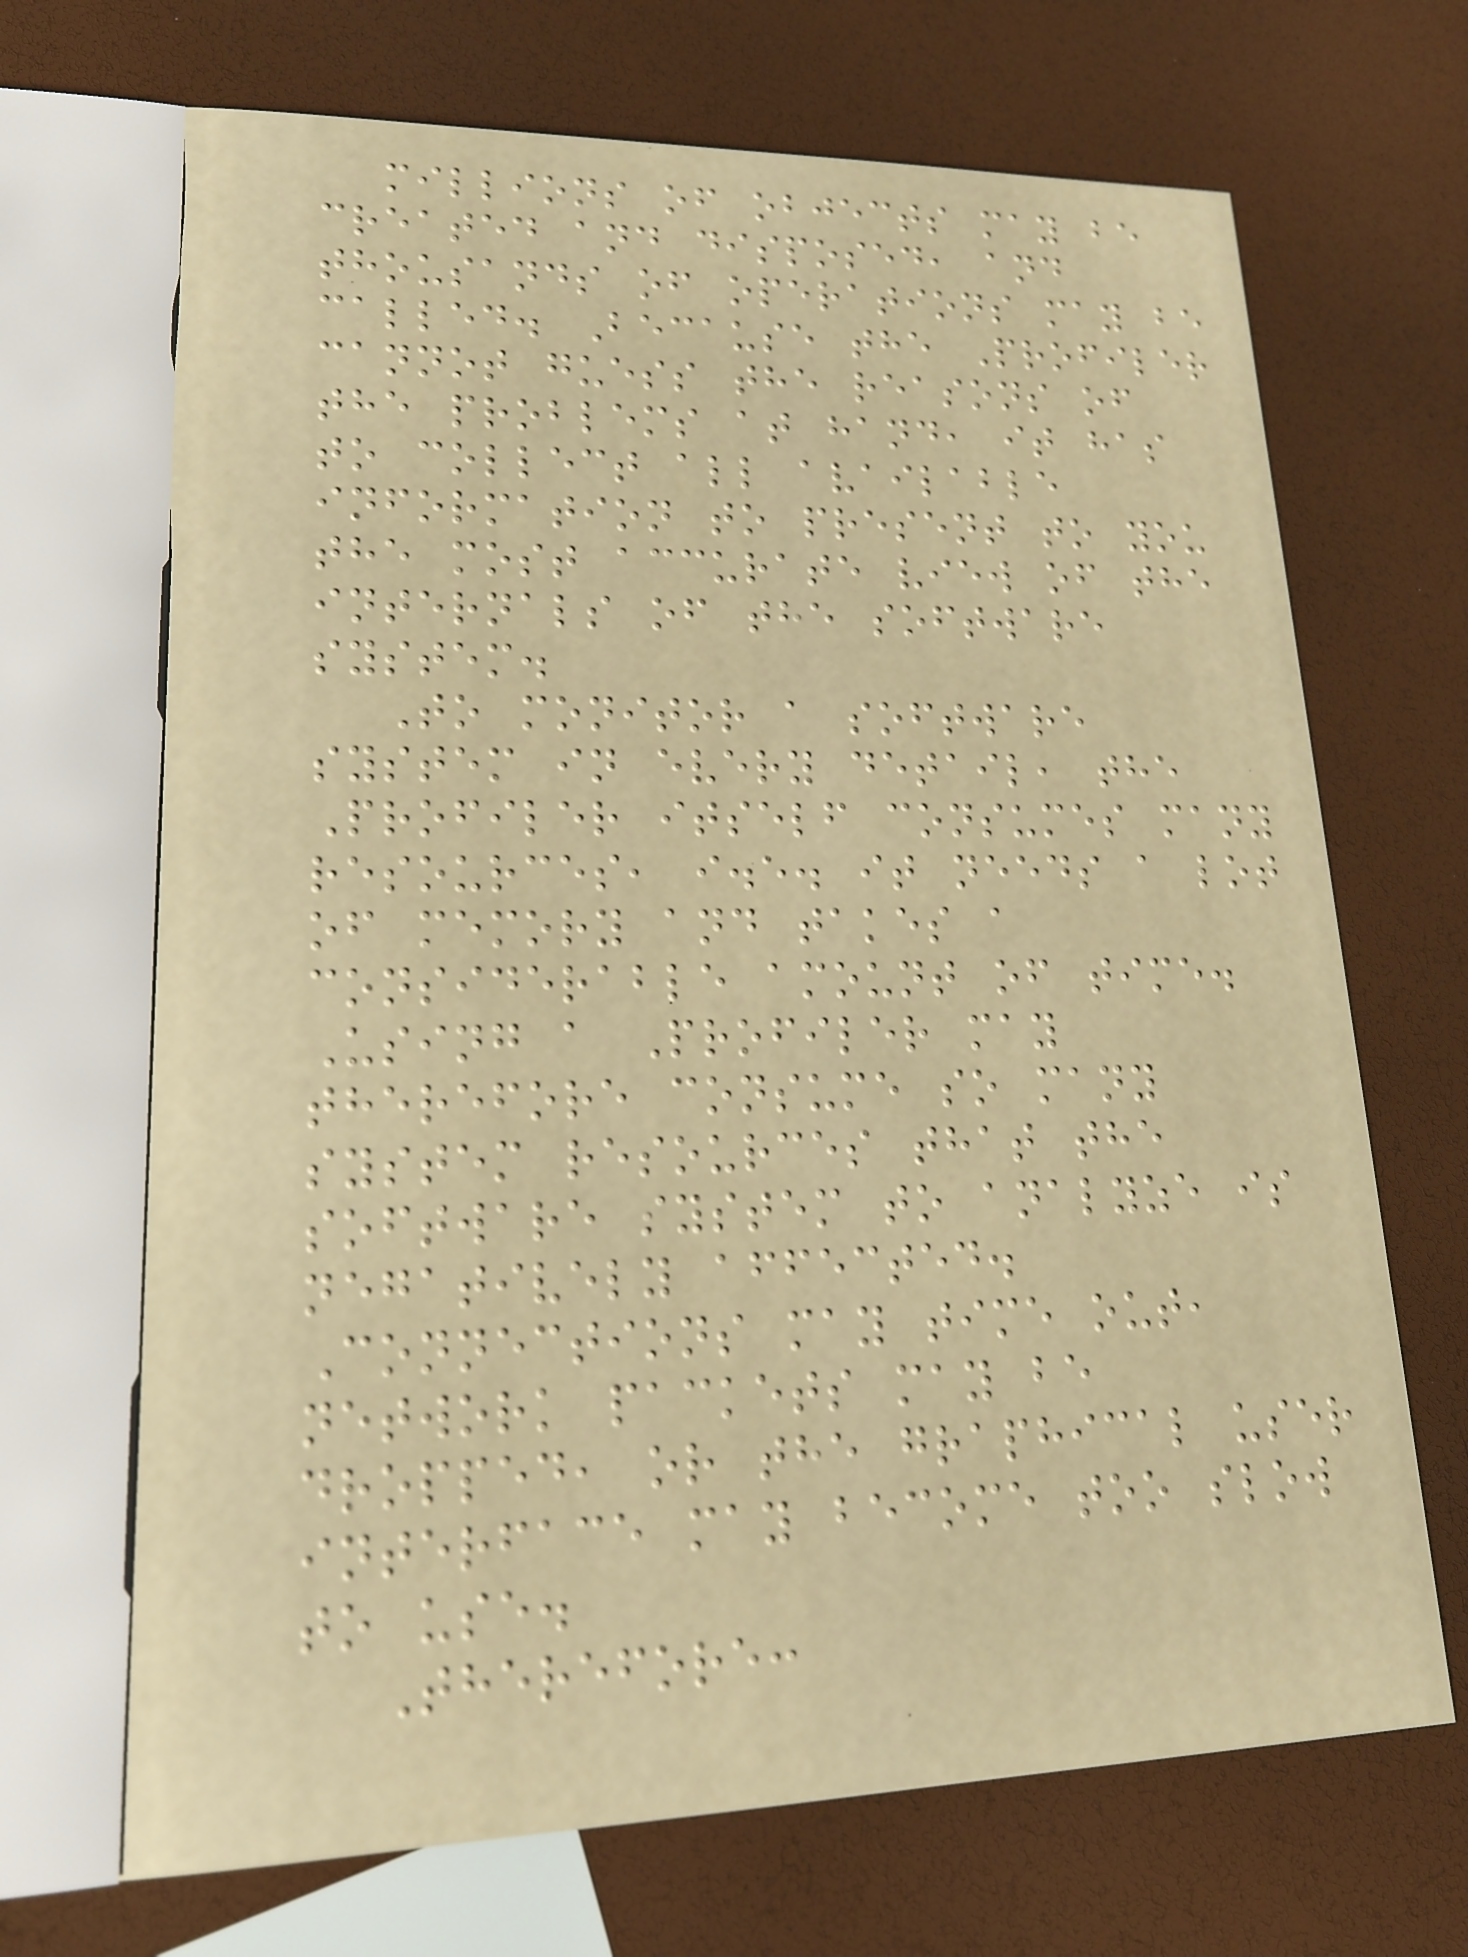millions of objects may be
created and disposed, and
thousands of operations may be
called. Because the Profiler
cannot guess the reasons of
the problems at hand, it has
to collect all available
information to present to you
the most accurate view of the
internals of the software
system.
To monitor a software
system in every detail, the
Profiler itself consumes many
resources, i.e. it needs a lot
of memory and takes a
considerable amount of time.
Using a Profiler may
therefore consume so many
system resources that the
software system to analyze is
negatively affected.
Connections may time out,
network packets may be
dropped, or the graphical user
interface may become too slow
to use.
Therefore:
